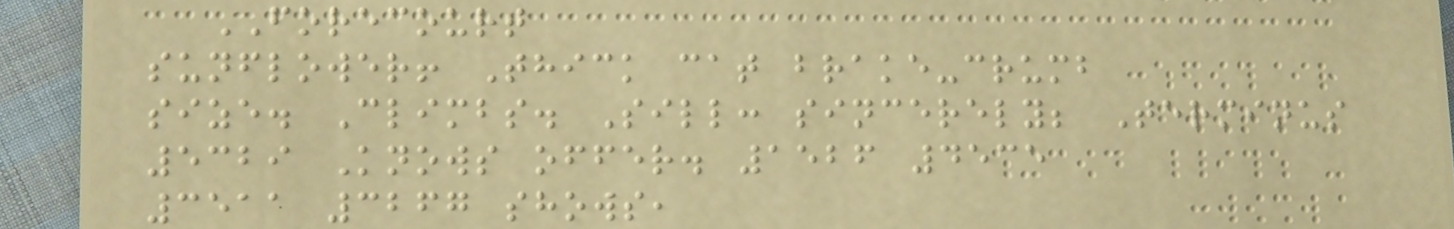FORECOURT
sunflower! Thick cat brake-crumb
size. Climbs. Sill: sincerely; Terminus
5329 Knows offer. 1526 4535
3511 3267 shows,
